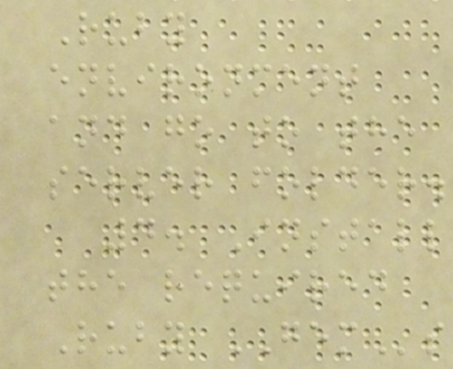Ruby
environment
and go to the
server folder.
4. Install
the required
Ruby GEMs
